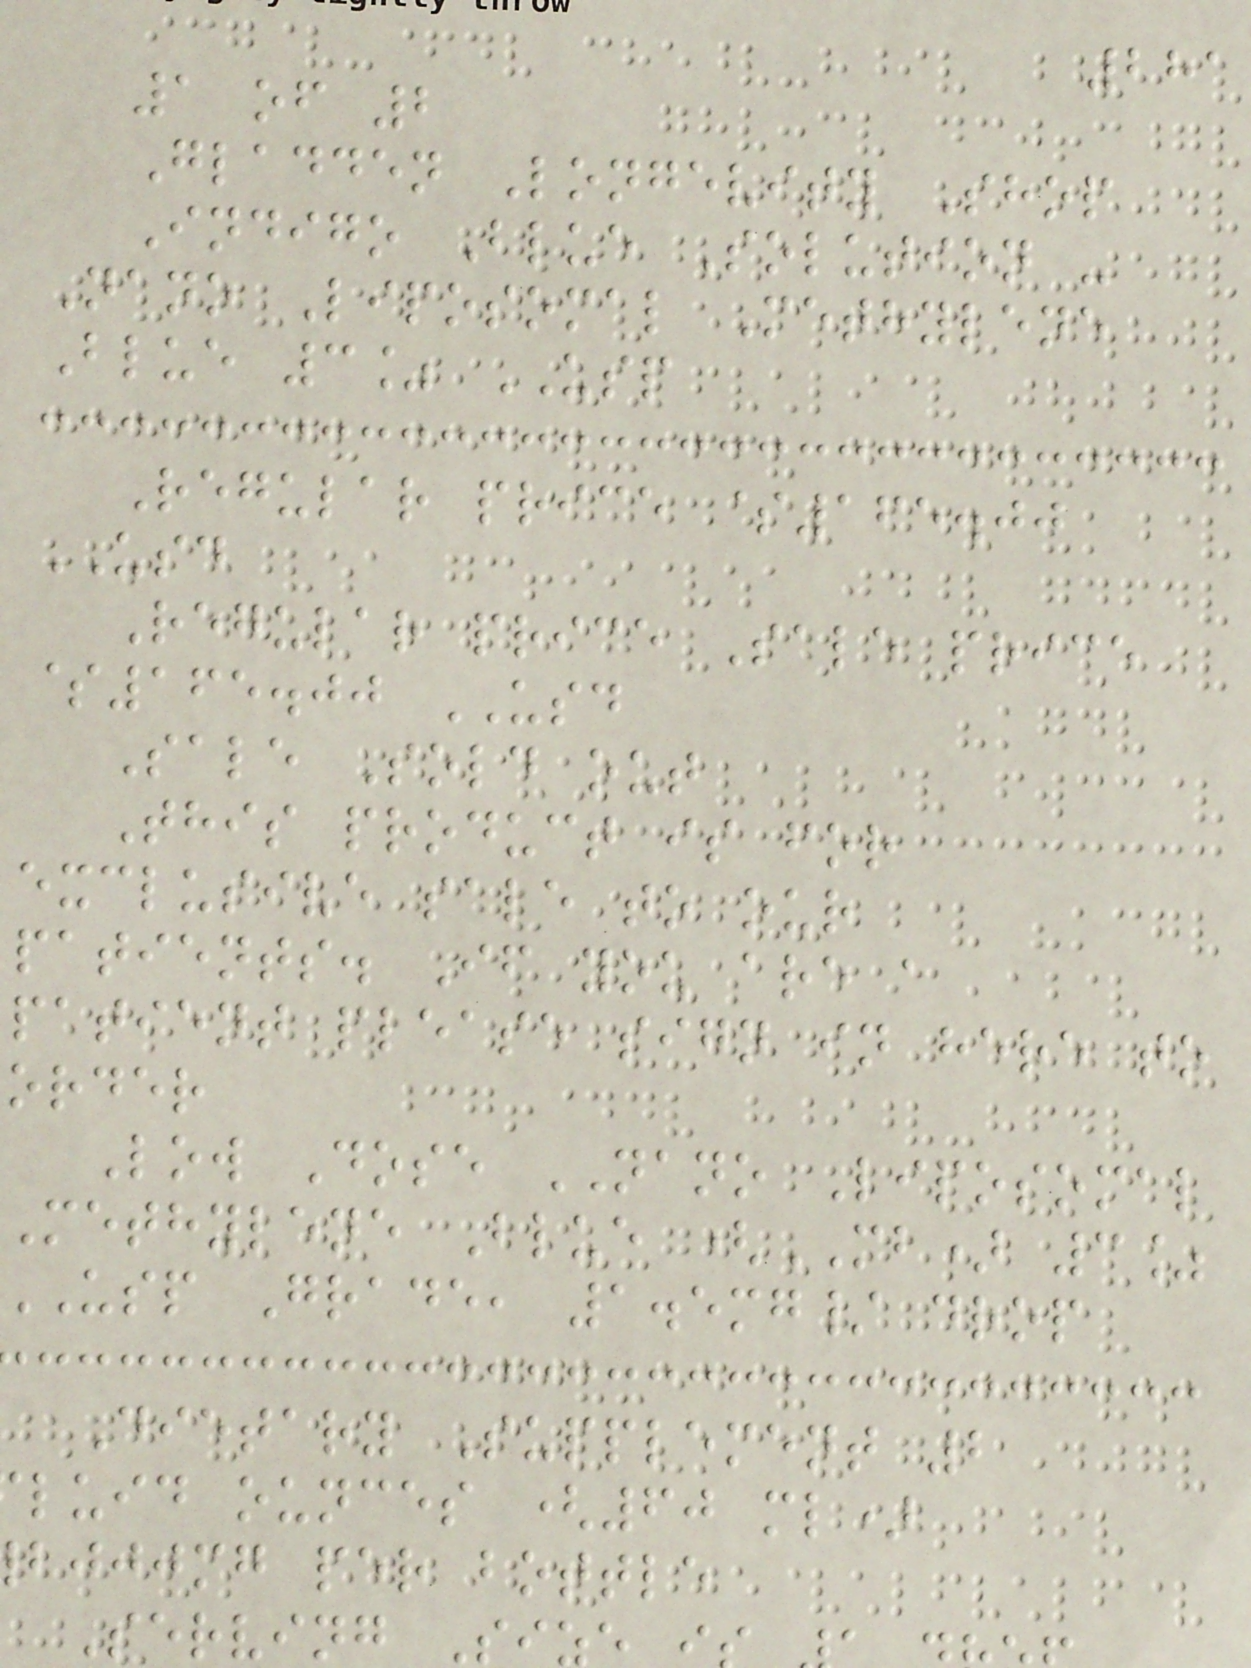281
1 of 2
Gladden Longevity Shop
Indigo Blue Solution -
Nano Liposomal Methylene
Blue 3% USP
Regular price $165.00
USD
Regular price Sale price
$165.00 USD
Sale Sold out
This product is for
exclusive sale to our
patients. If you are a
patient please sign in here to
order
Low Dose NANO Liposomal
Methylene Blue (MB) 3%
usp Grade, 1.5mg/ drop
Dietary Supplement 2
luid ounces (60 ml)
bjjjmg per bottle
Serving Si
